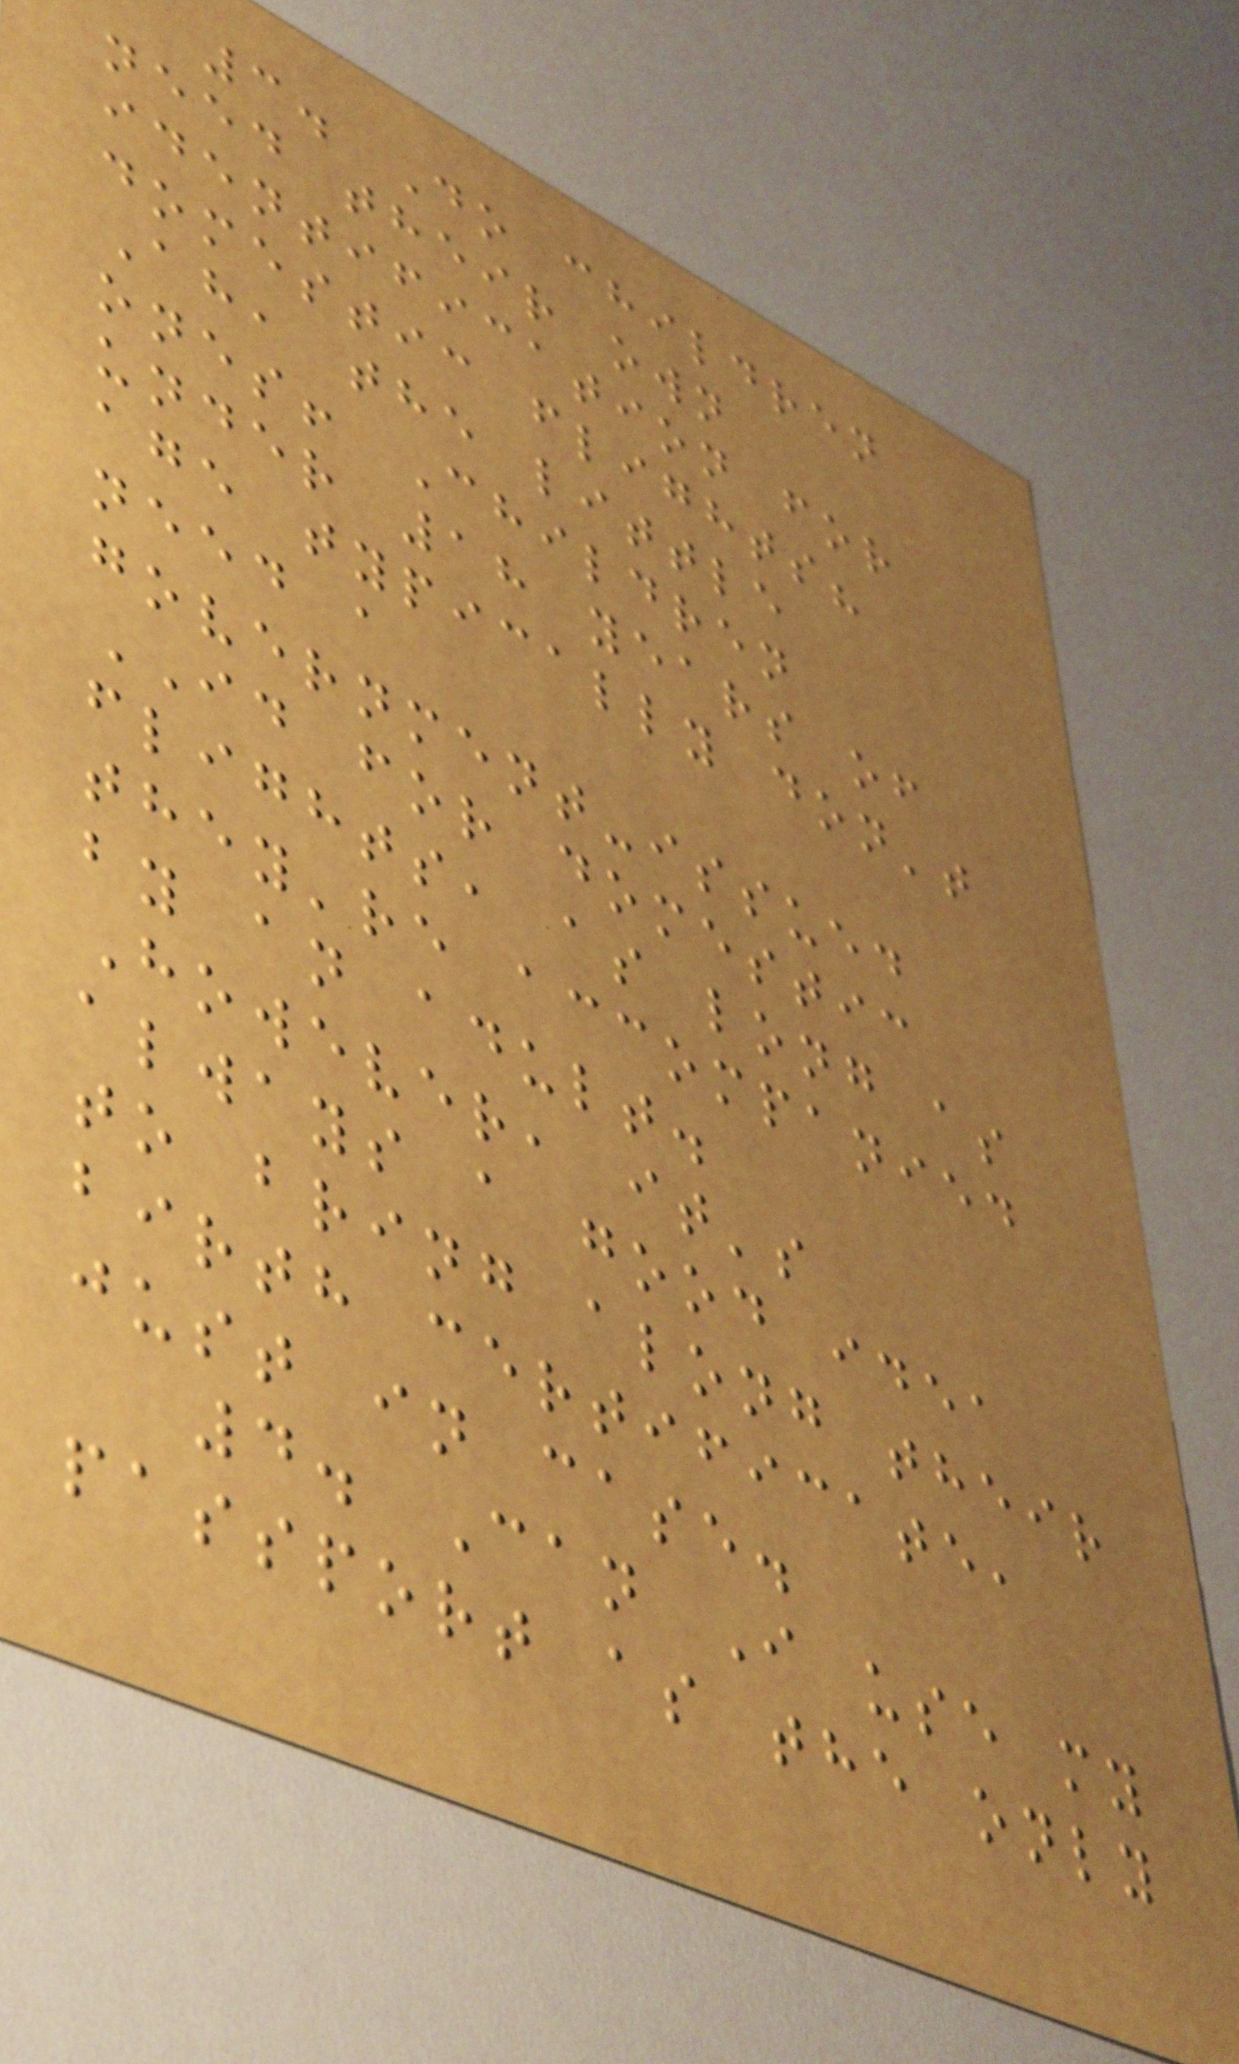3. Do children
need their own
identification for
domestic flights?
Ah, the little
ones! Children
under 18 years of
age typically don't
need a
government-issued
ID for domestic
flights, as long as
they're accompanied
by an adult.
However, it's
always a good idea
to bring along their
birth certificate,
just in case.
4. Can I use my
passport as the only
